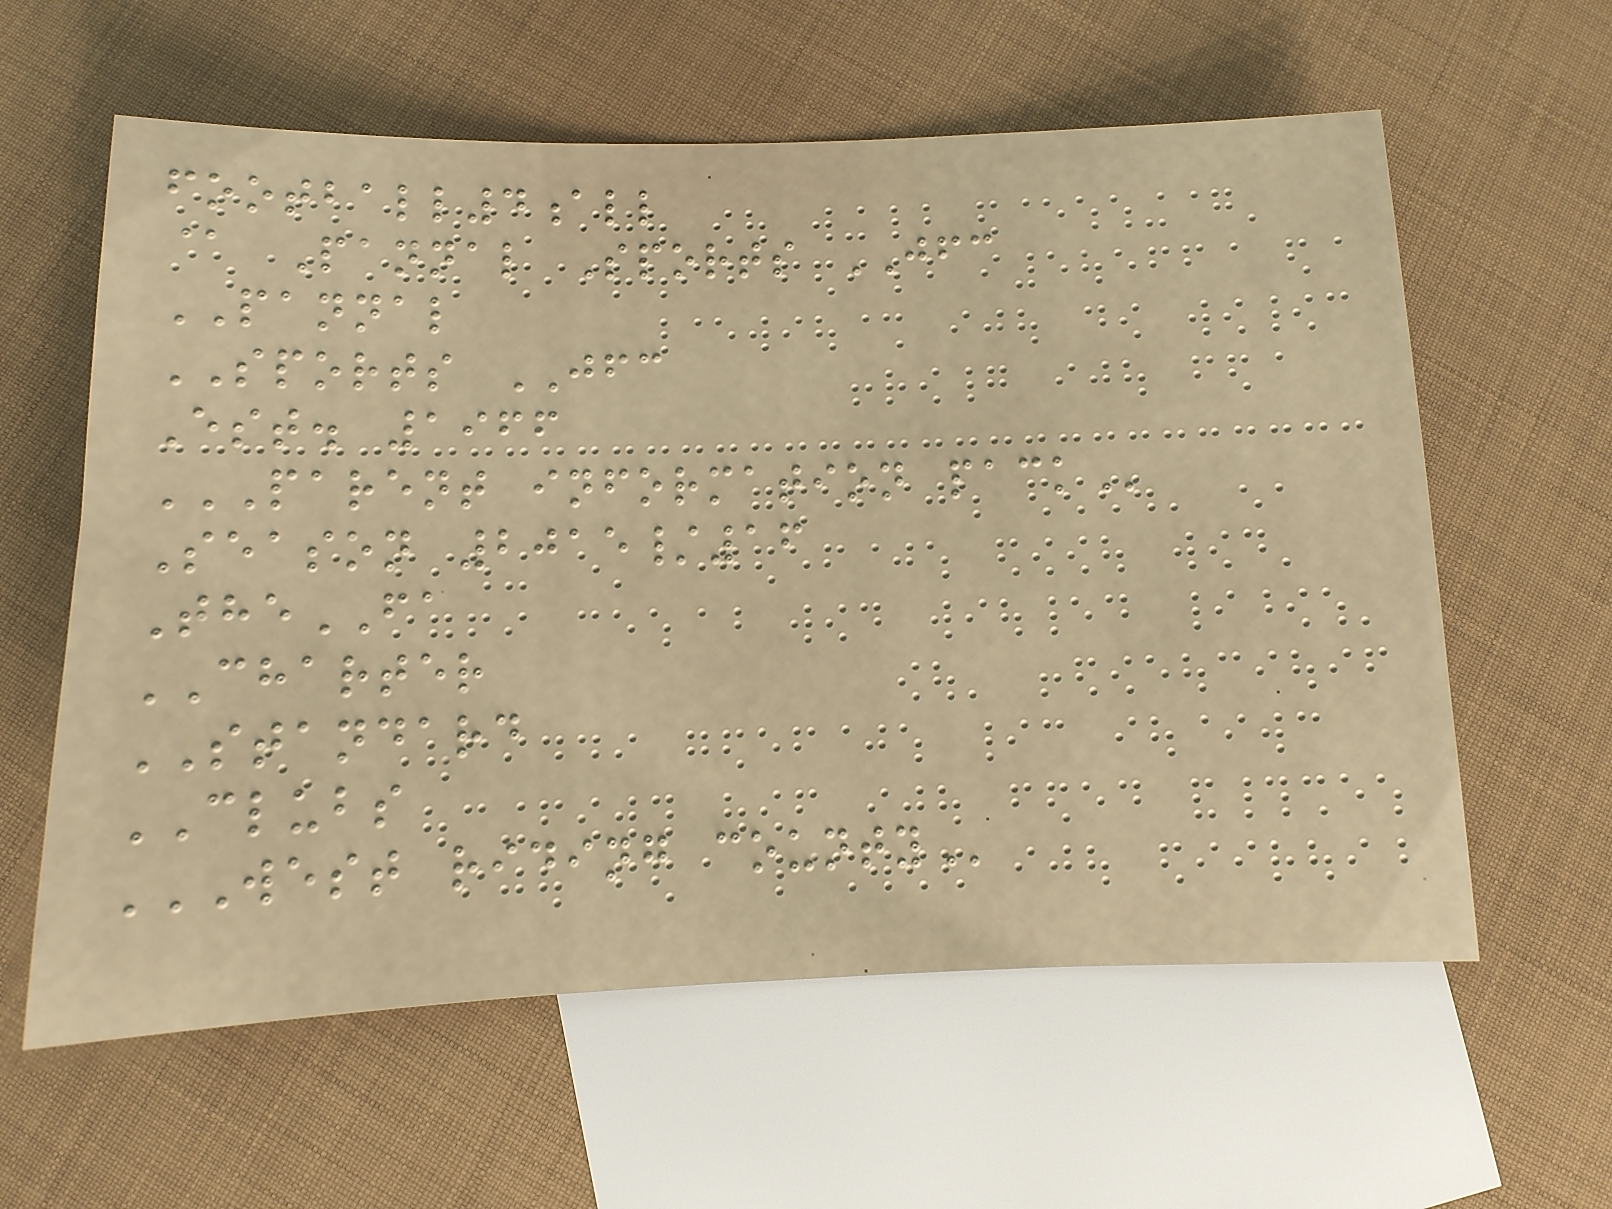football4all
@ Pannal Sports JFC
PANNAL
SPORTS JFC
Est. 1966
PARENT INFORMATION PACK
Season 2015/16
TheFA
CHARTER
STANDARD
CLUBS
WEST RIDING COUNTY
